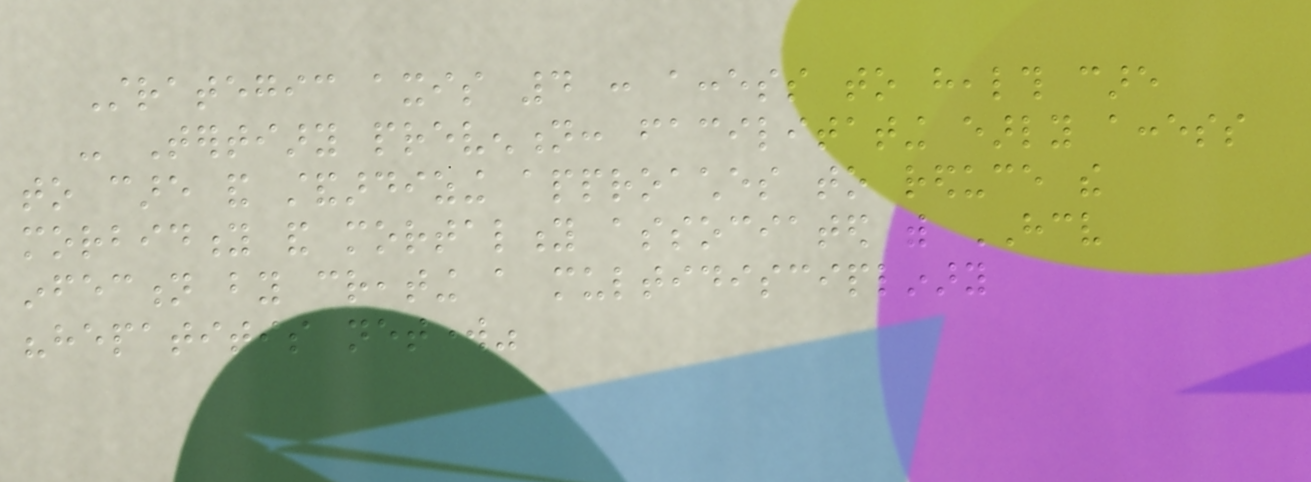Strategic axis 4 : access to health care
- Tertiary prevention: facilitating early access
to care and standardizing approaches to reduce the
morbidity and mortality associated with HCV
infection by creating a multidisciplinary
"hepatitis network"
